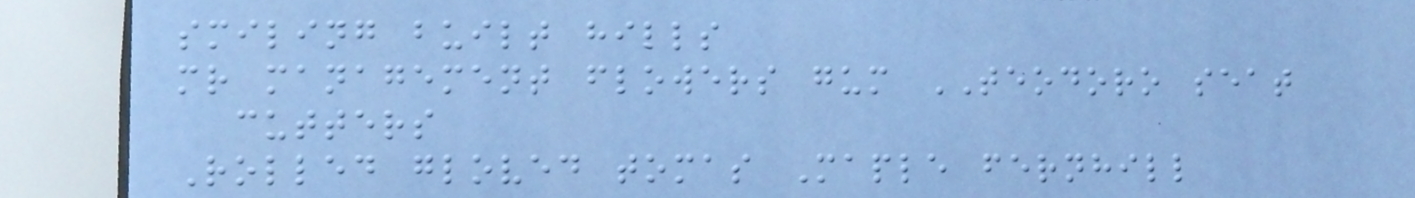smiling built hills
mr management flowers gum TEODORO seat
cutters
Rolled gloved tomas Maple fernhill
